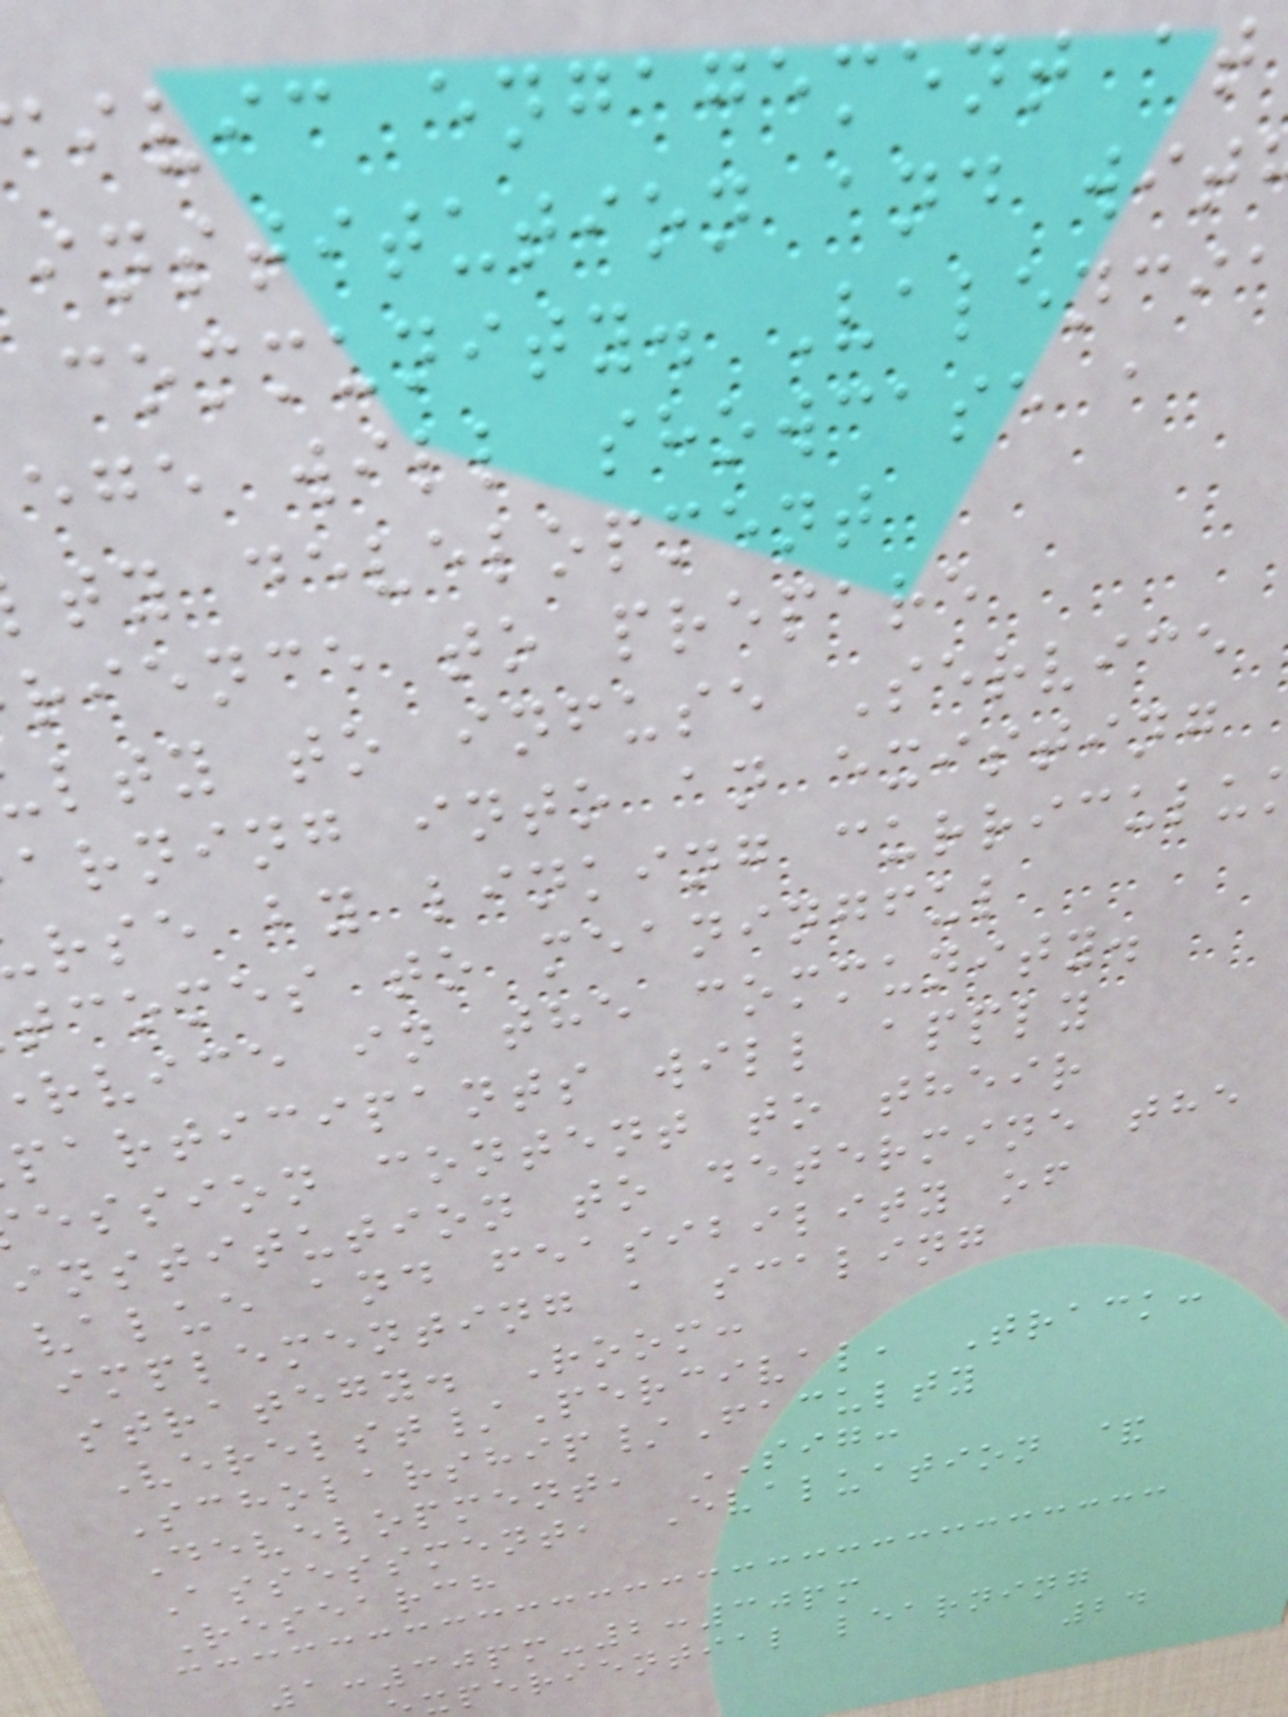ivic engagement at
institution and wit
community. Valencia
ege will showcase a
ty development
rience to prepare
lty to infuse Service
arning into an existing
rse by linking curriculu
tcomes to meaningful
rvice in the community.
participants will apply
ession content to their
institution to determine the
value and feasibility of
implementing a scaling
strategy. Room:
Verelst/Percival, Track:
Scholarship/Faculty
Development, SIG:
Assessment, Evaluation &
Research
1:30pm-2:30pm
periential learning
24
